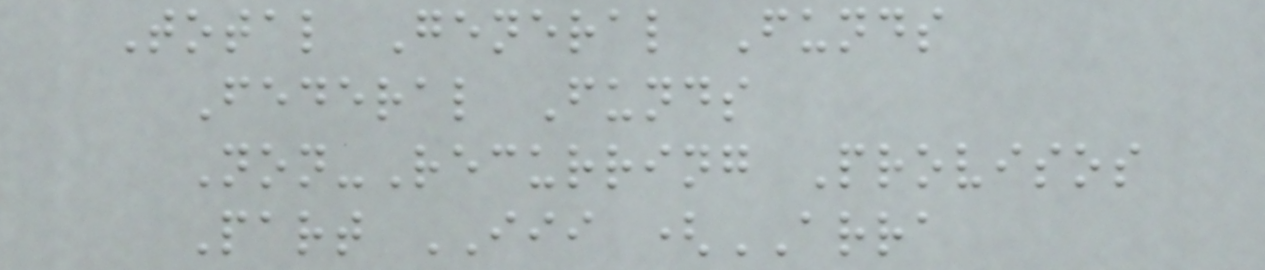Total General Funds
Federal Funds
Non-Recurring Provisos
Part III (ARRA
